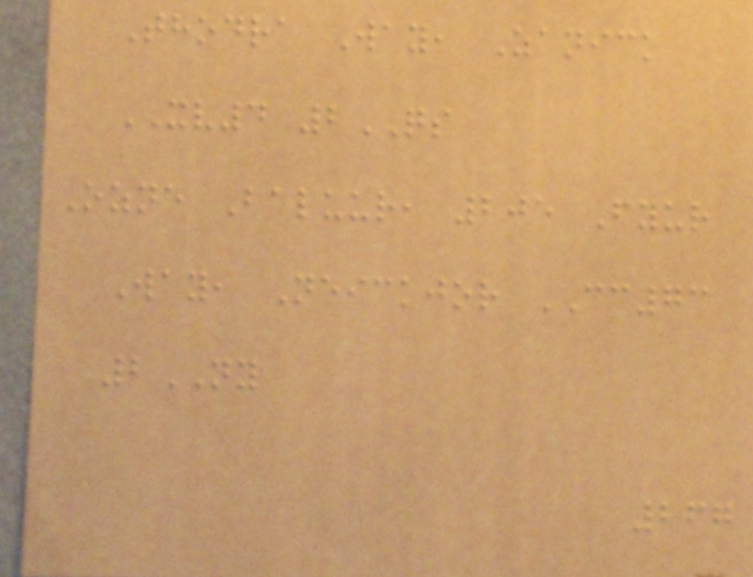Thodra Way, Zanick
XV4 2QS
Ozne Baluur, 205 Fyur
Way, Neickjor CC73
2NY
267
